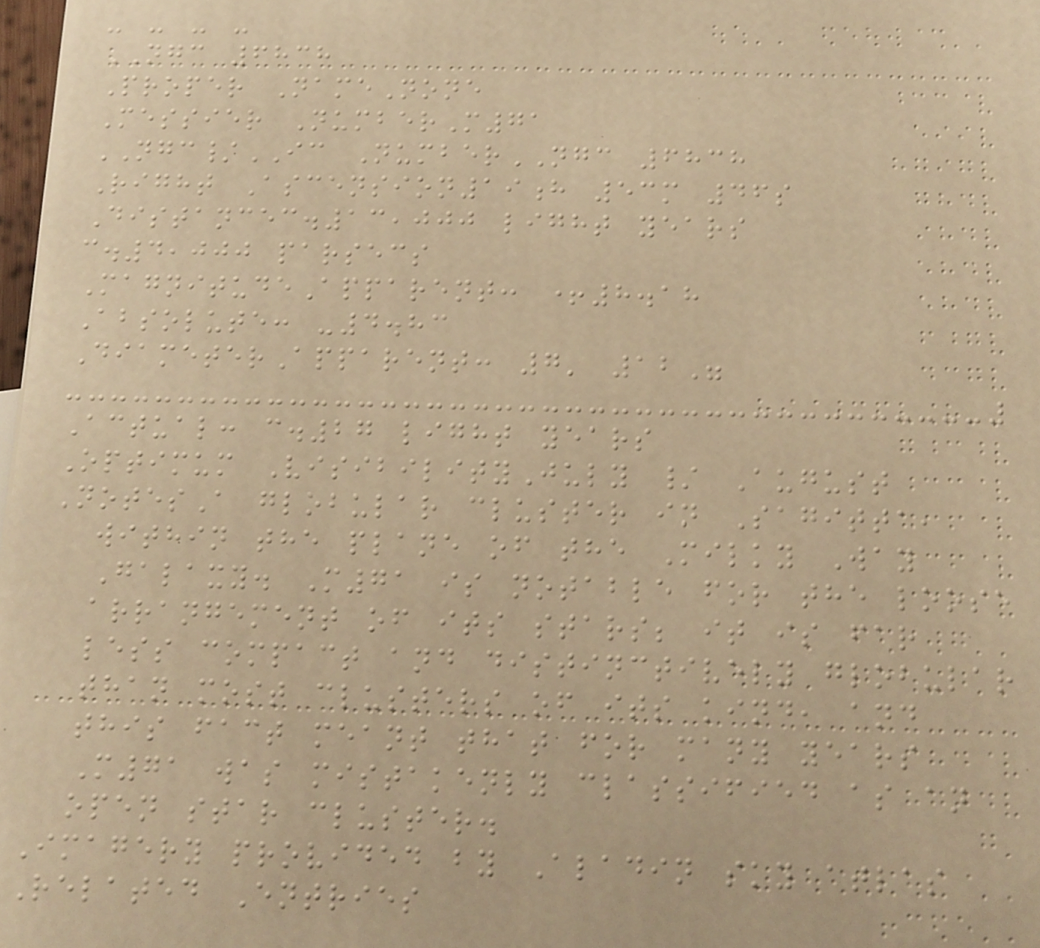- - - -
NGC 6838
Proper NameNone
Messier NumberM71
NGC/IC NumberNGC 6838
Right Ascension19h 53m 46s
Distancec.13,000 light years
c.4,000 parsecs
MagnitudeApparent: +8.18
Absolute: -4.83
DiameterApparent: 7' 12"
Actual: c.27 light years
Optimum VisibilityJuly / August
NotesA globular cluster in Sagitta,
within the plane of the Milky Way
Galaxy. M71 is notable for the loose
arrangement of its stars; it is far
less compact and distinctively globular
than most clusters of its kind, and
this fact meant that for many years
M71 was mistakenly classified as an
open star cluster.
Imagery provided by Aladin sky atlas
Related Entries
